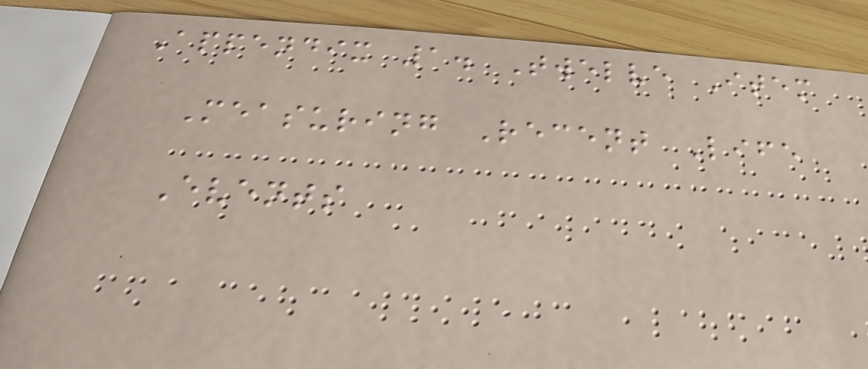Appendix 1. Twelve Item
Measuring Recent Life
Events
